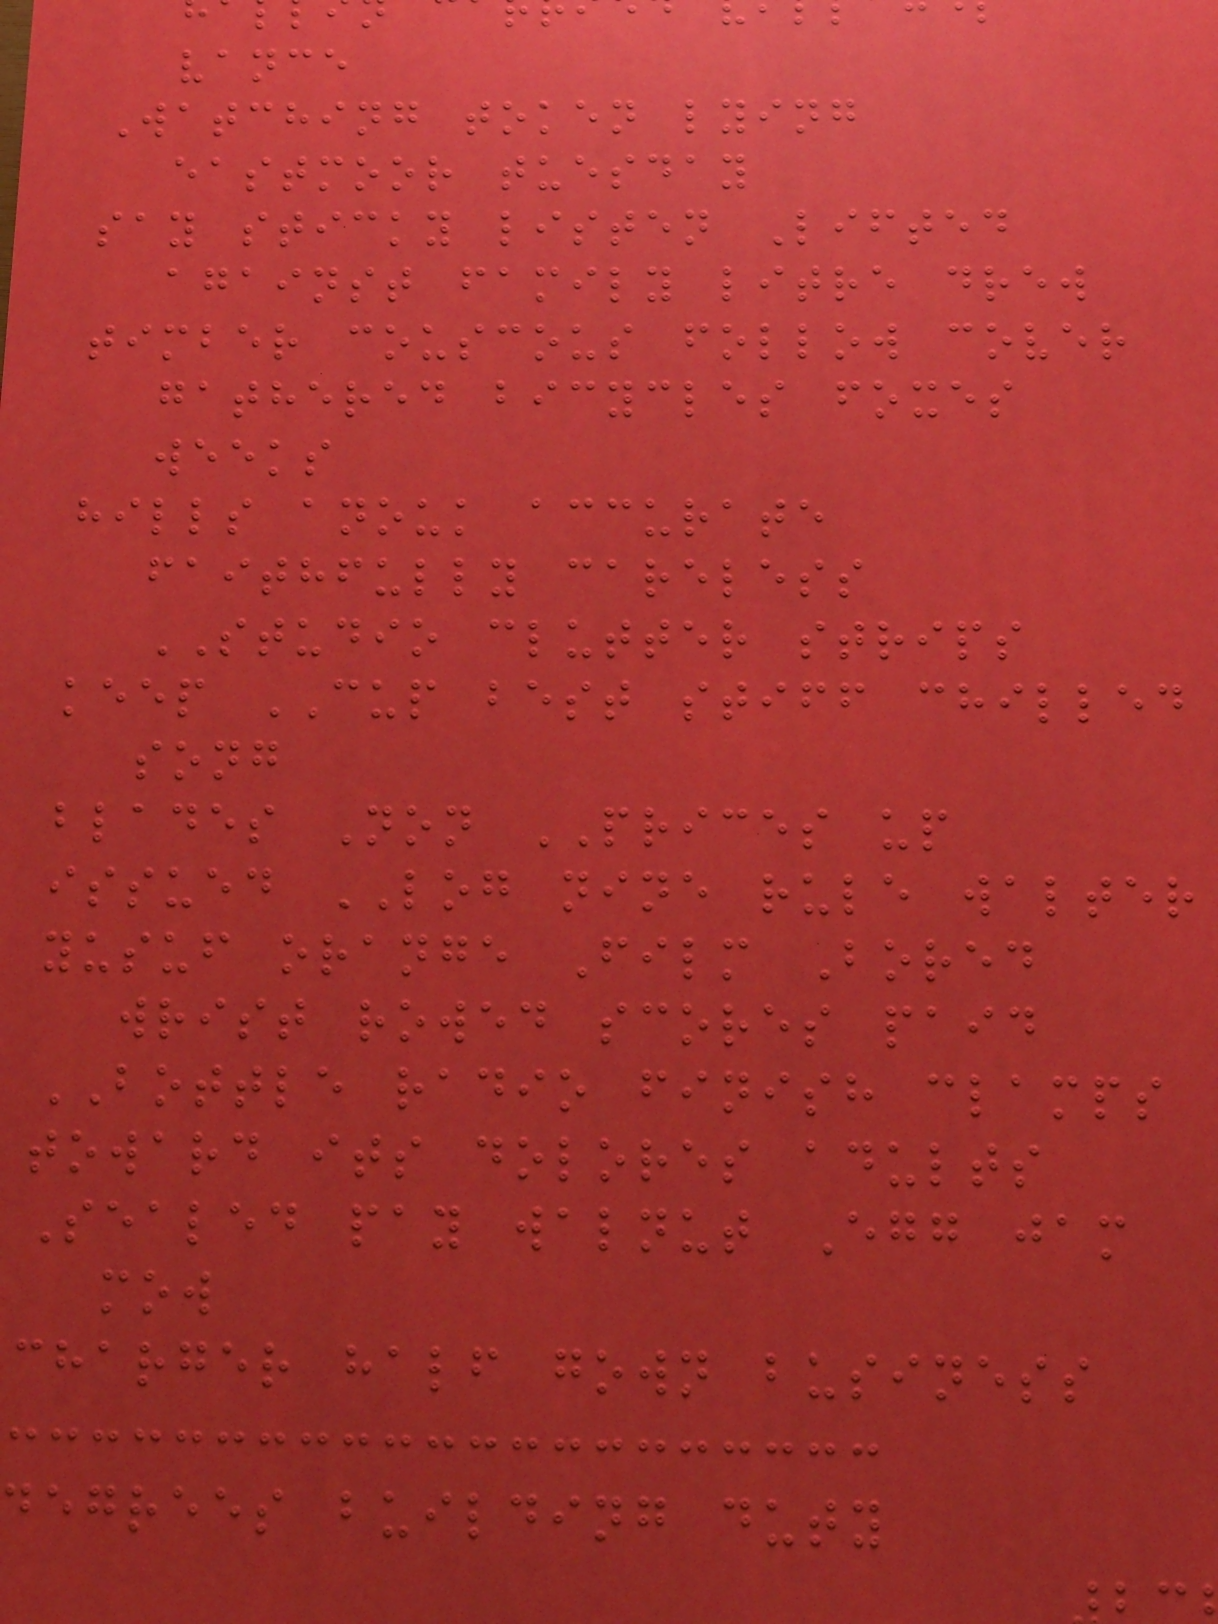vance
Watching token lying
eastmoor tuesday
say sticky listen Lifted
against family litre drew
timber couscous follow cover
gathered bicycles foxes
weeks
hills anouk accurate
faithfully careless
STUDIO clutter strips
keep CUP best stiff chilled
song
blades Non PRICES up
issued LOG nine rule walter
yusuf orange Film Bored
wrist rowed scores paid
BOTTLE radio finish clamps
toward its dolores adults
Sealed pay walnut Egg jam
mow
charger half gown business
degrees building duty
